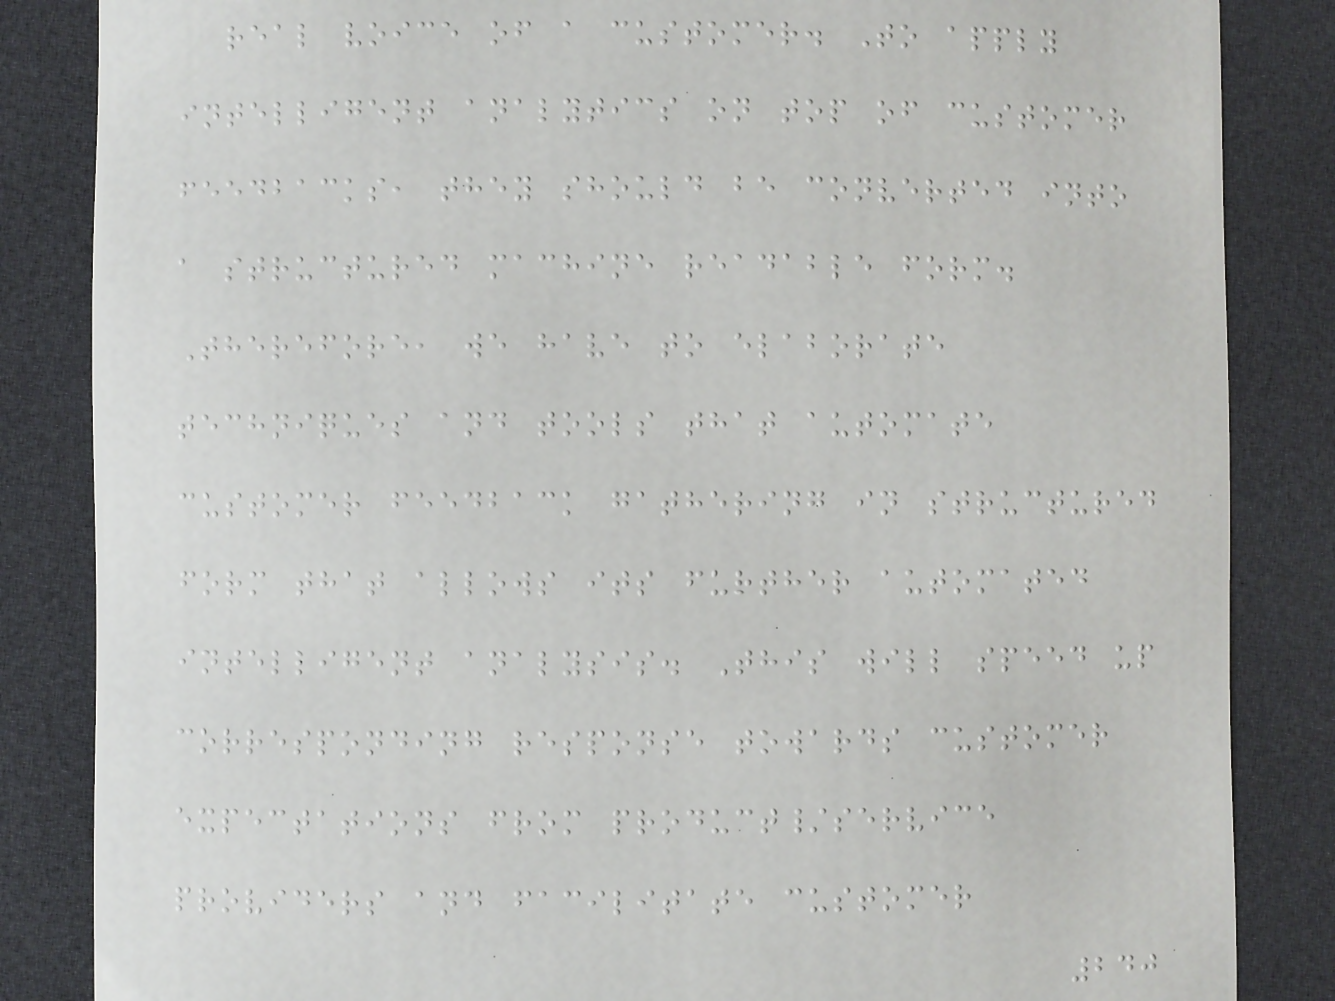real voice of a customer. To apply
intelligent analytics on top of customer
feedbacks, they should be converted into
a structured machine readable form.
Therefore, we have to elaborate
techniques and tools that automate
customer feedback gathering in structured
form that allows its further automated
intelligent analysis. This will speed up
corresponding response towards customer
expectations from product/service
providers and facilitate customer
240
